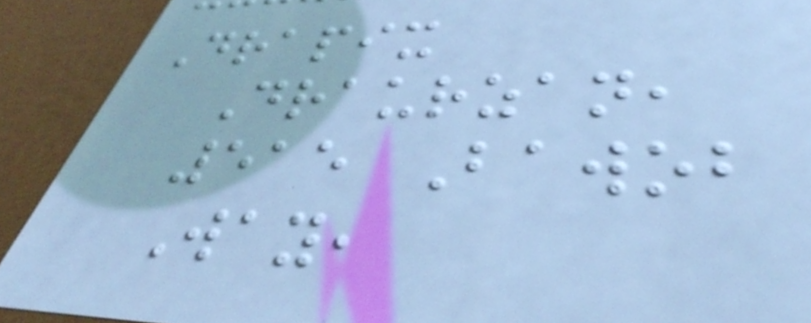Drapix
Draurzan,
515 Bawob
Way,
